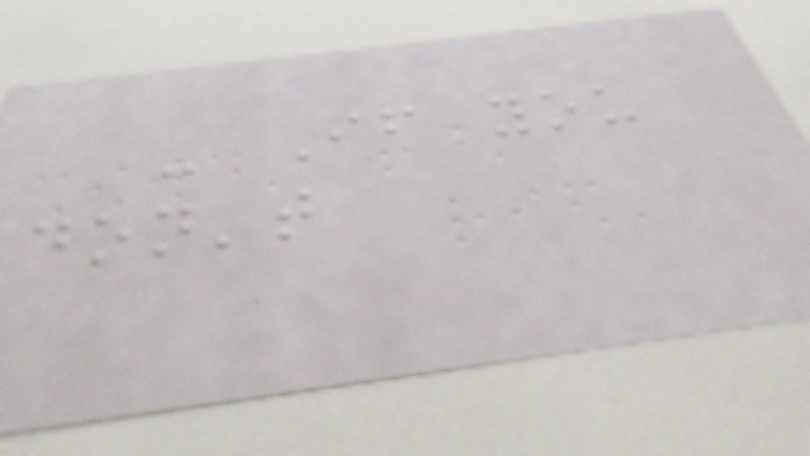- If you
don't
